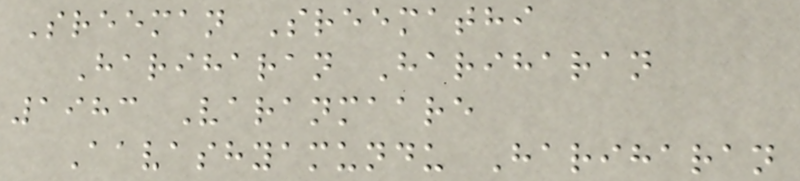Sreeman Sreemathi
Hariharan Hariharan
1983 Varanmaare
Aavashyamundu Hariharan
